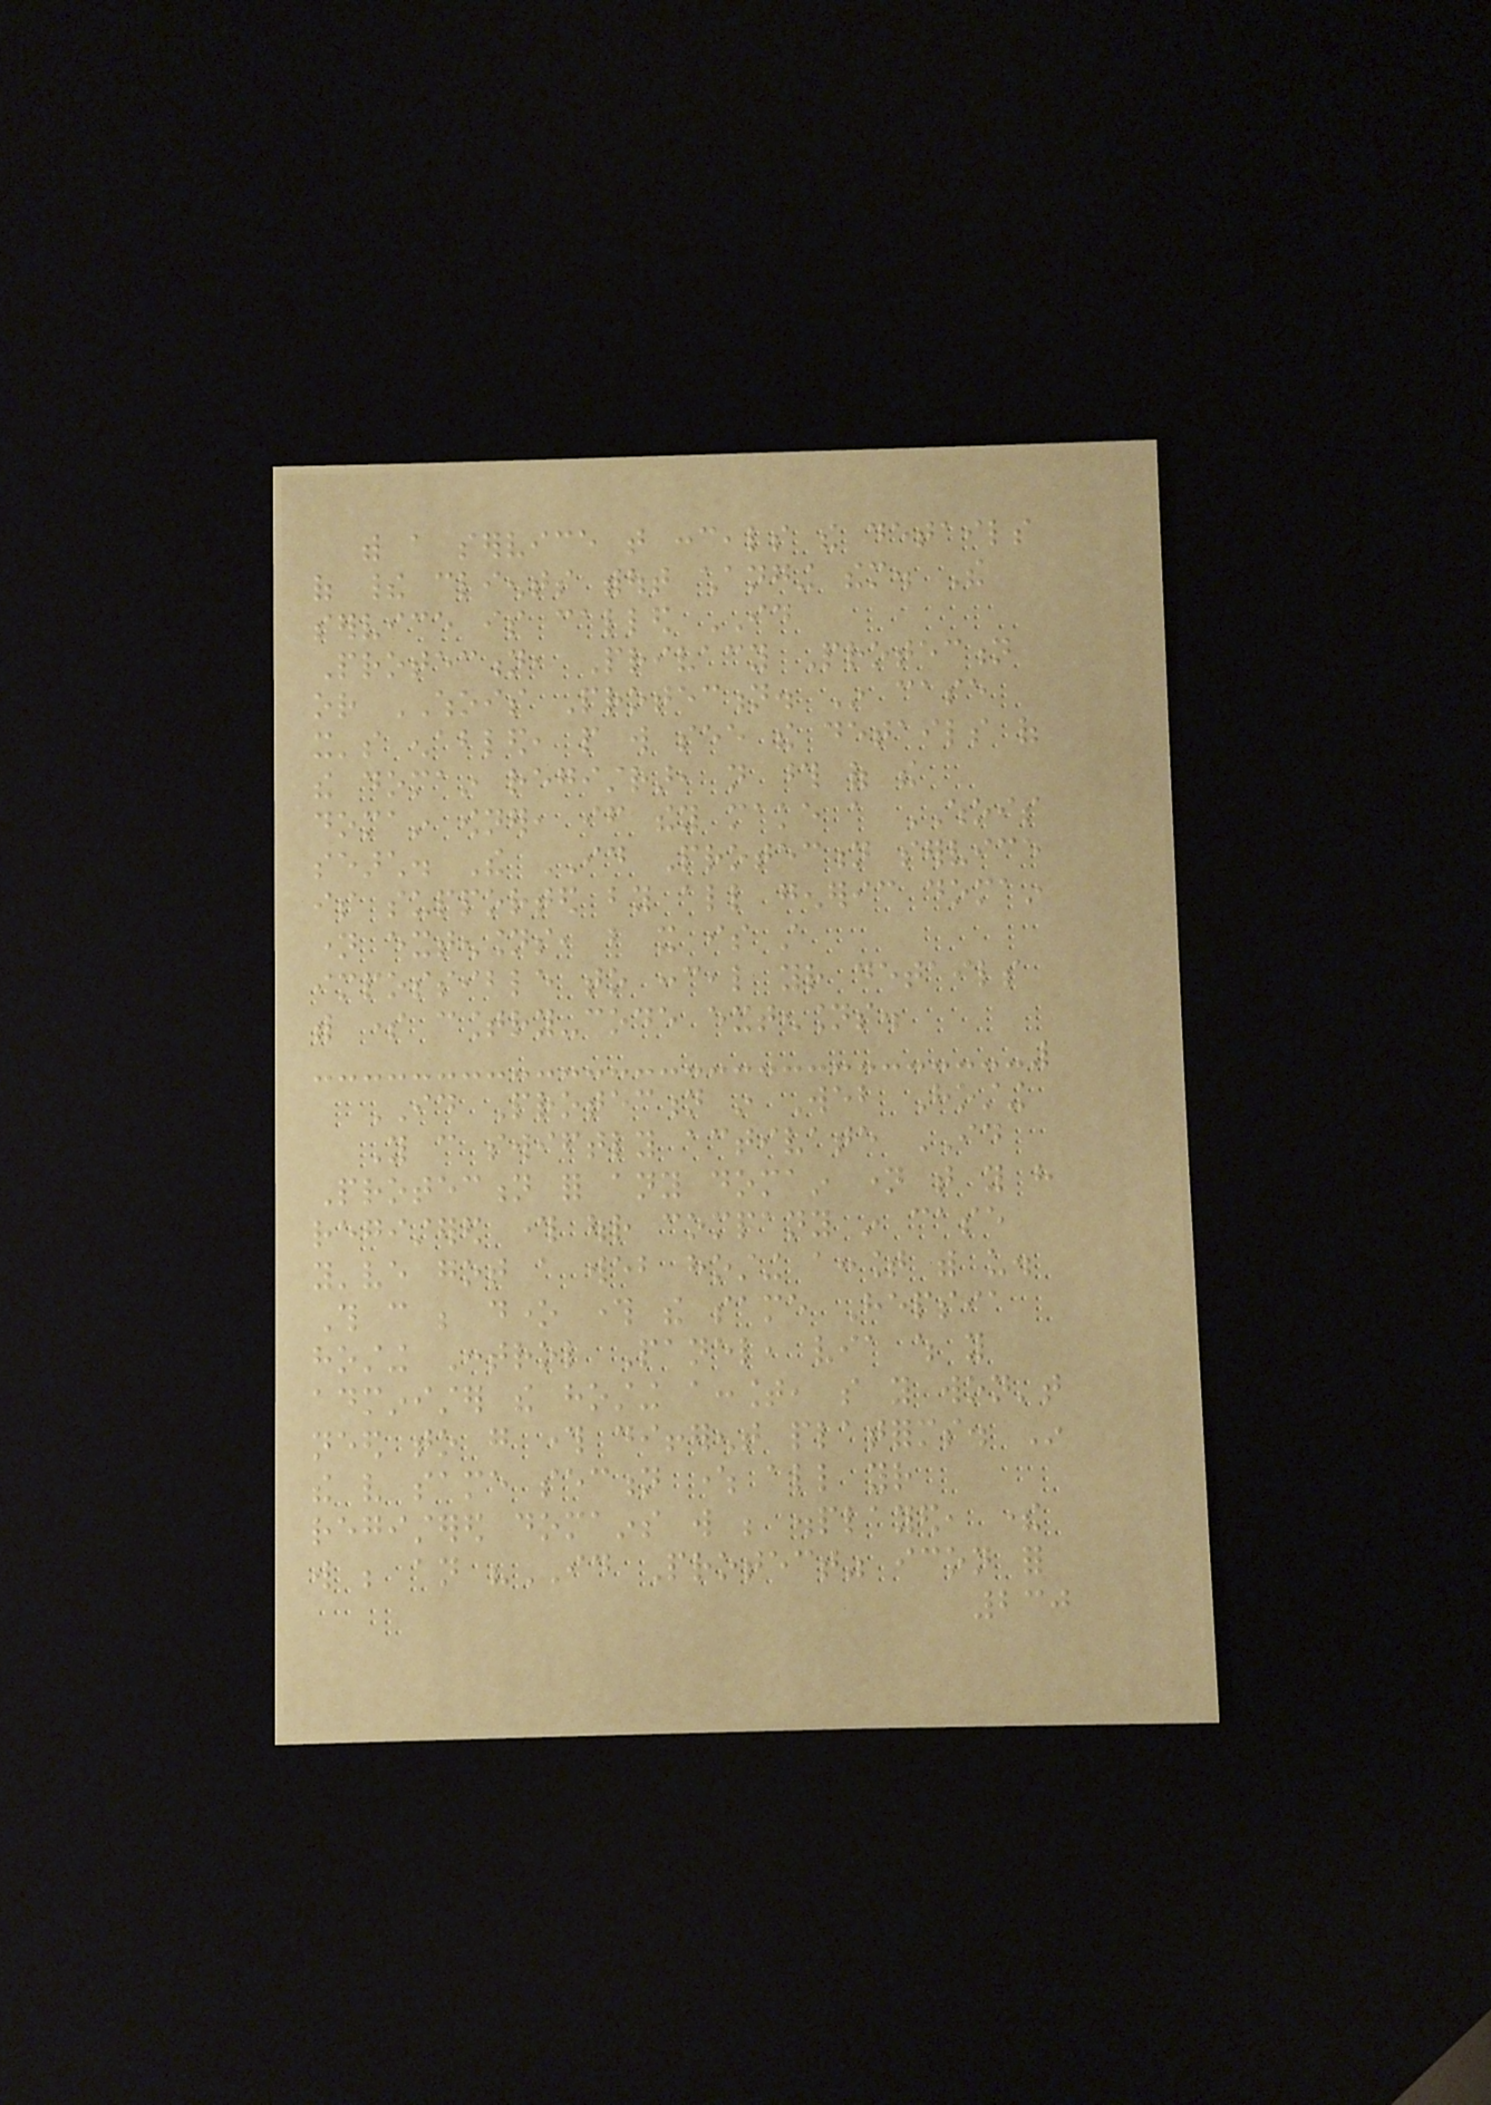with a service that conceals the details
of their clients without changing them. The
service is called ID
Protection, Privacy Protection
or WHOIS Protection. In case
it's enabled, people will see the details of
the domain registrar, not those of the
domain owner, if they make a WHOIS
search. The ID Protection service
is supported by all generic domain
name extensions, but it is still
impossible to conceal your details
with some country-code extensions.
ID Protection in Web Hosting
You can swiftly activate ID
Protection for any domain name that you have
registered through our company in case
you've got a web hosting account with us.
This can be done through the same Hepsia
hosting Control Panel, via which you
administer the hosting account, so you won't
need to go through different platforms. In
the very same section where all your
registered domains will be displayed, there
will be an "ID Protect" icon for
230
